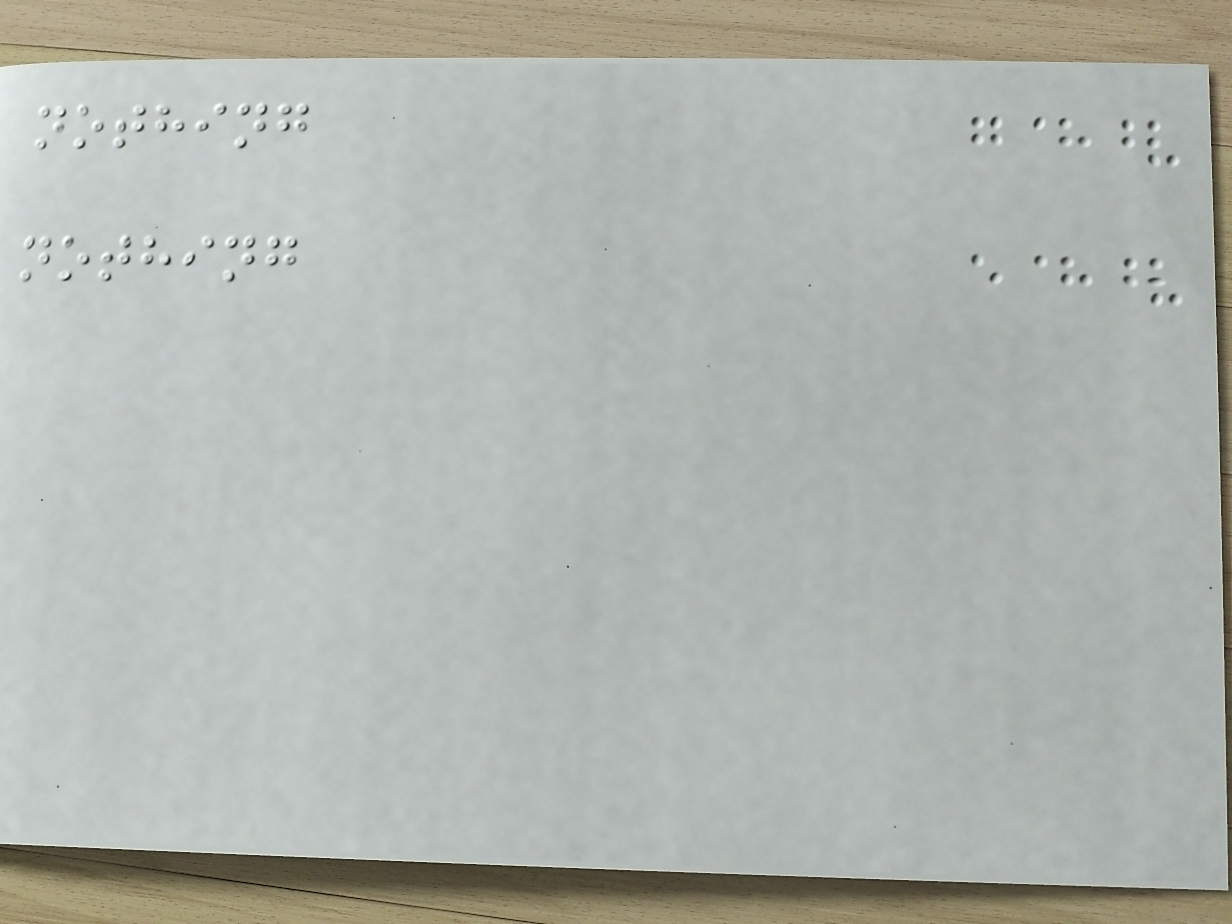nothing
nothing
